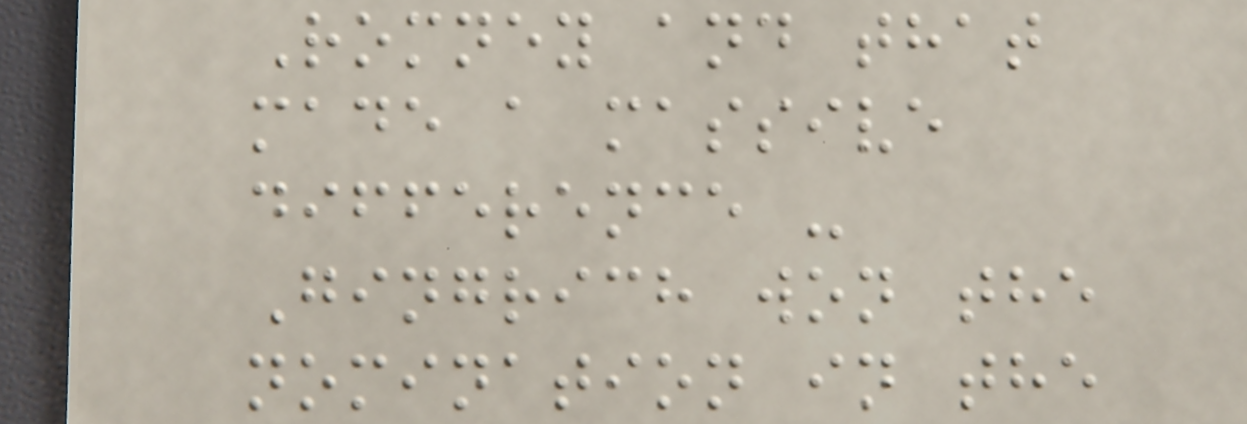Romney and that
made a massive
difference -
Gingrich won the
nomination in the
